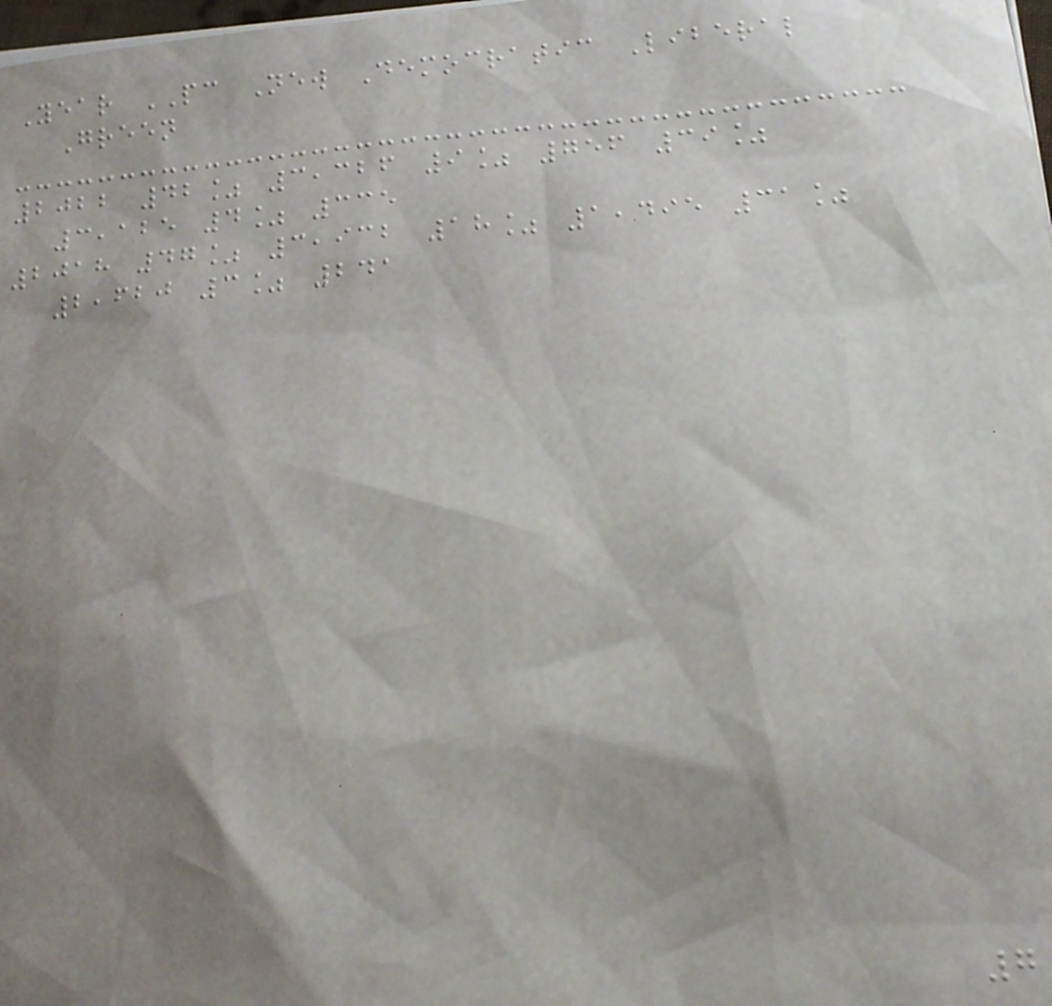Year PC New Democratic Liberal
Green
2022 42% 3,326 9% 756 39%
3,125 4% 335
2018 47% 3,932 18% 1,495 31%
2,620 3% 241
7
